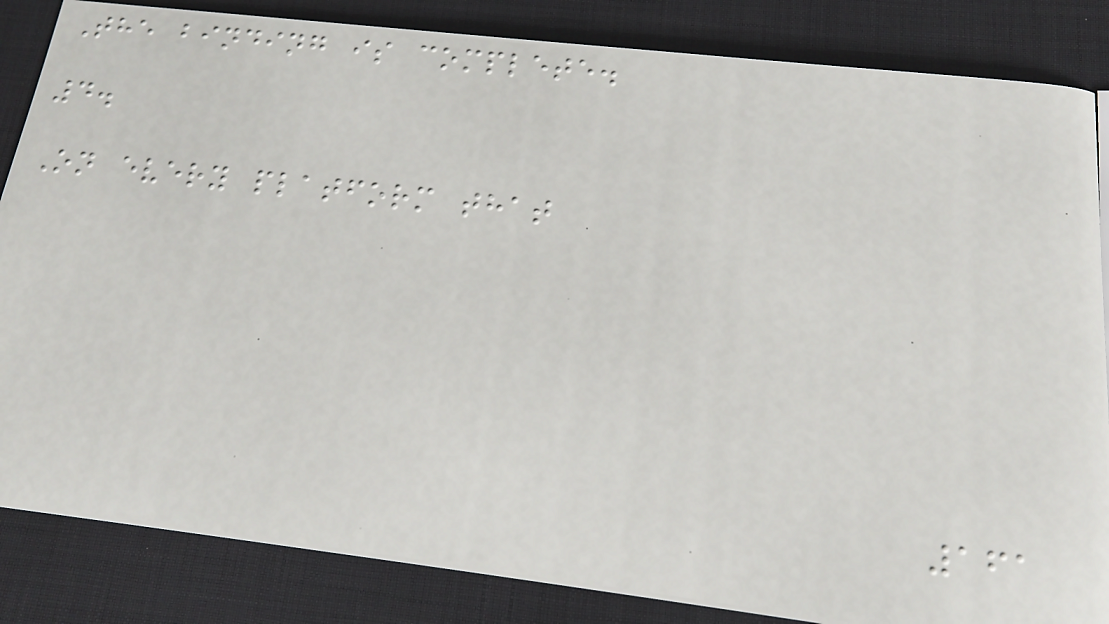The binding is complete.
4.
On every platform that
161
